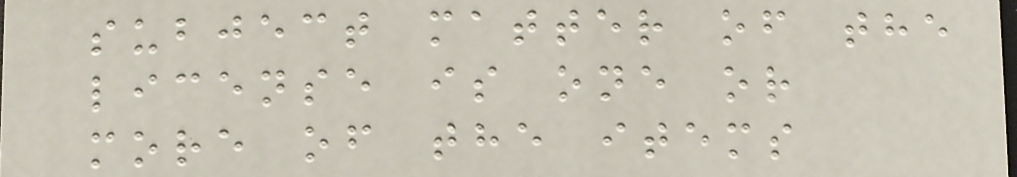subject matter of the
license is one or
more of the items
